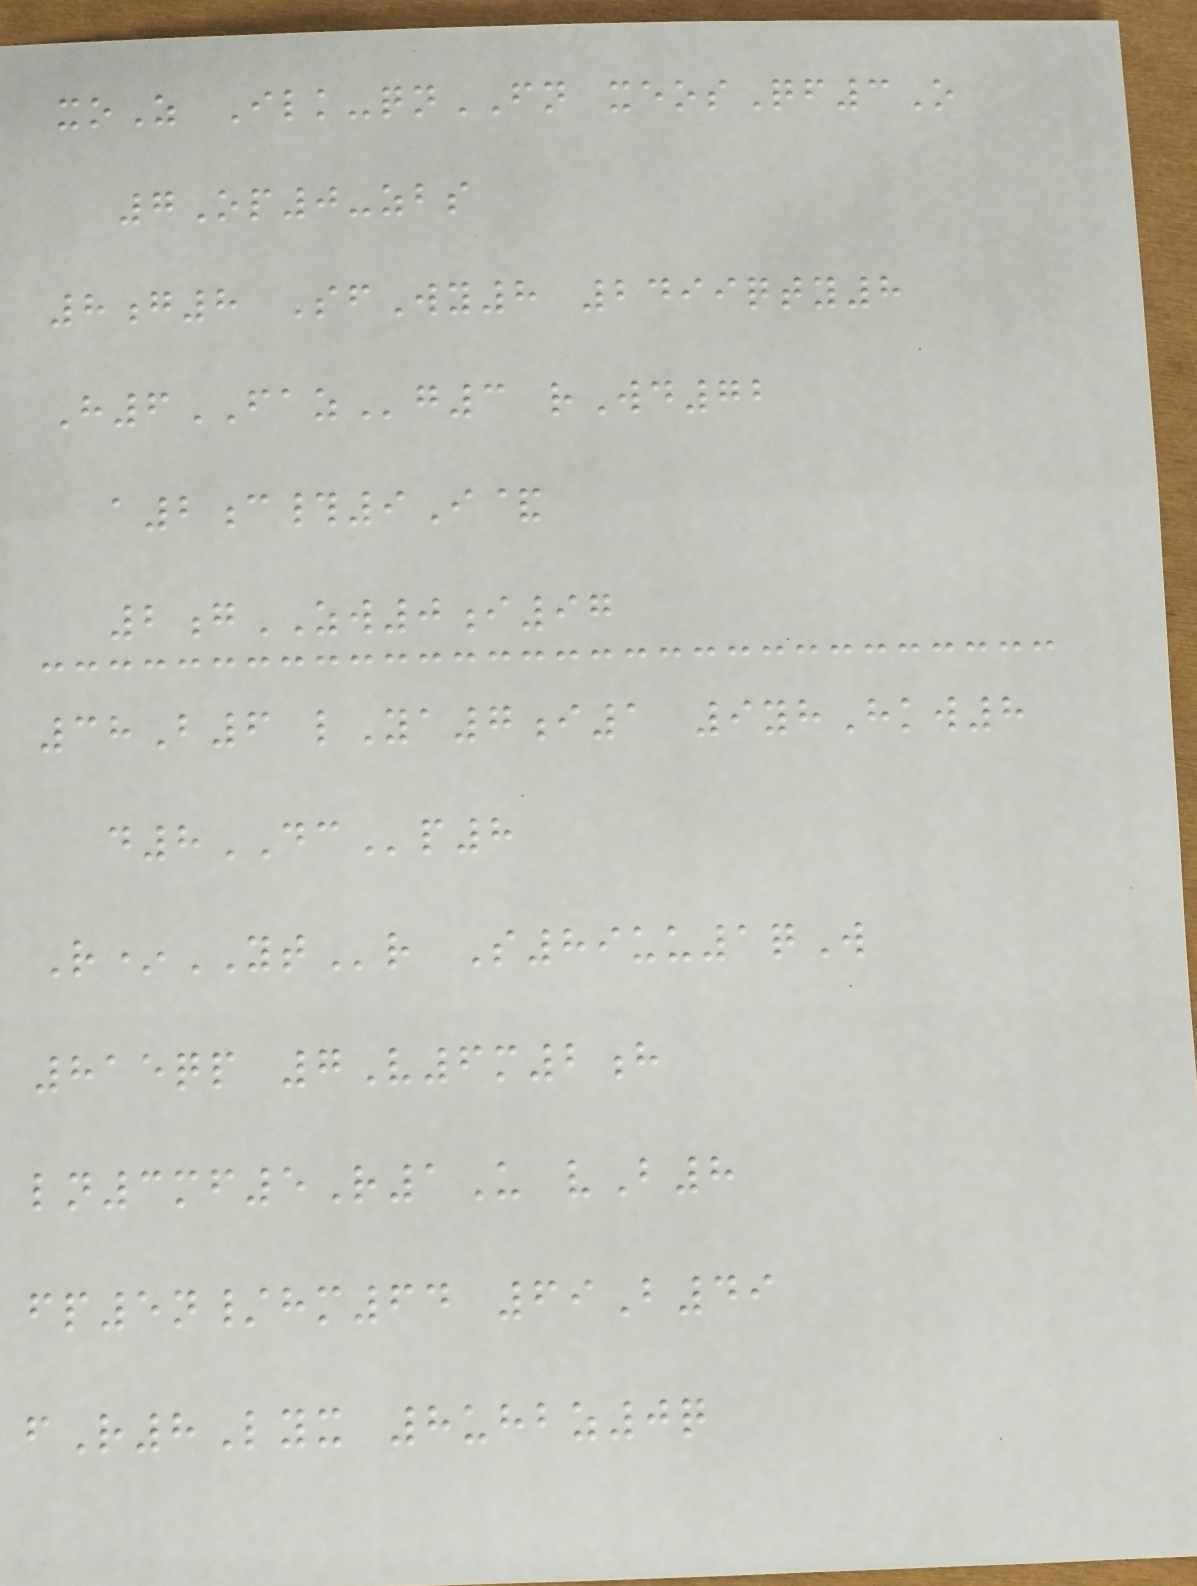xoZ Ilk-qnFN xeosQf3O
7Op0-zbs
8g8 SfWy8 2499qty8
H6FAZg3 rWd72
a2c#9I&
2gZW0i97
38B6 lYa7i1 9yhHkw8
d8DCp8
R*YTr S89uu1qW
815qp 7V6m2h
ln3mf5R1U vB8
fp5n/hm64 69B49
fR8Lyx 8uhbz0q
